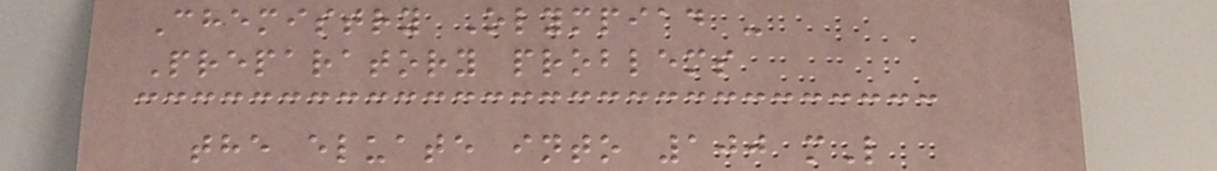Chemistry Olympiad -
Preparatory problems
the eluate into 100 mL
